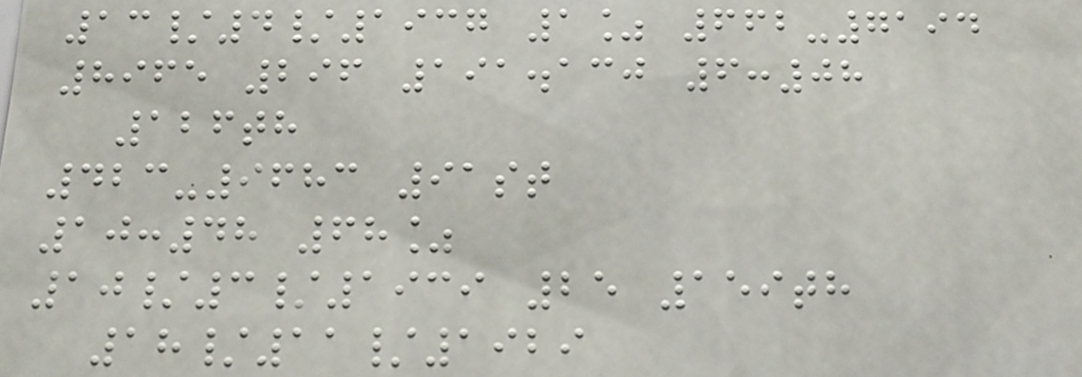13/4/1937 1% 662-7194
8965 296 191.130 6:08
126th
423-9683 91st
10:48 68%
10/3/1939 25 159th
18/11/1929
